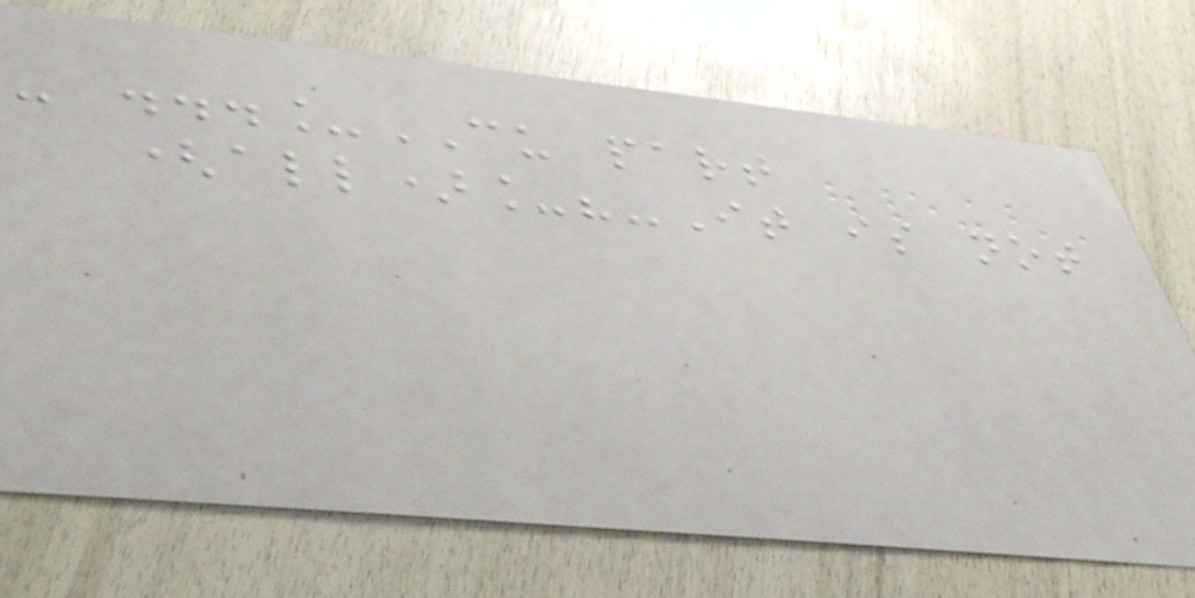- ..._CU part
(all)_?-It is not
